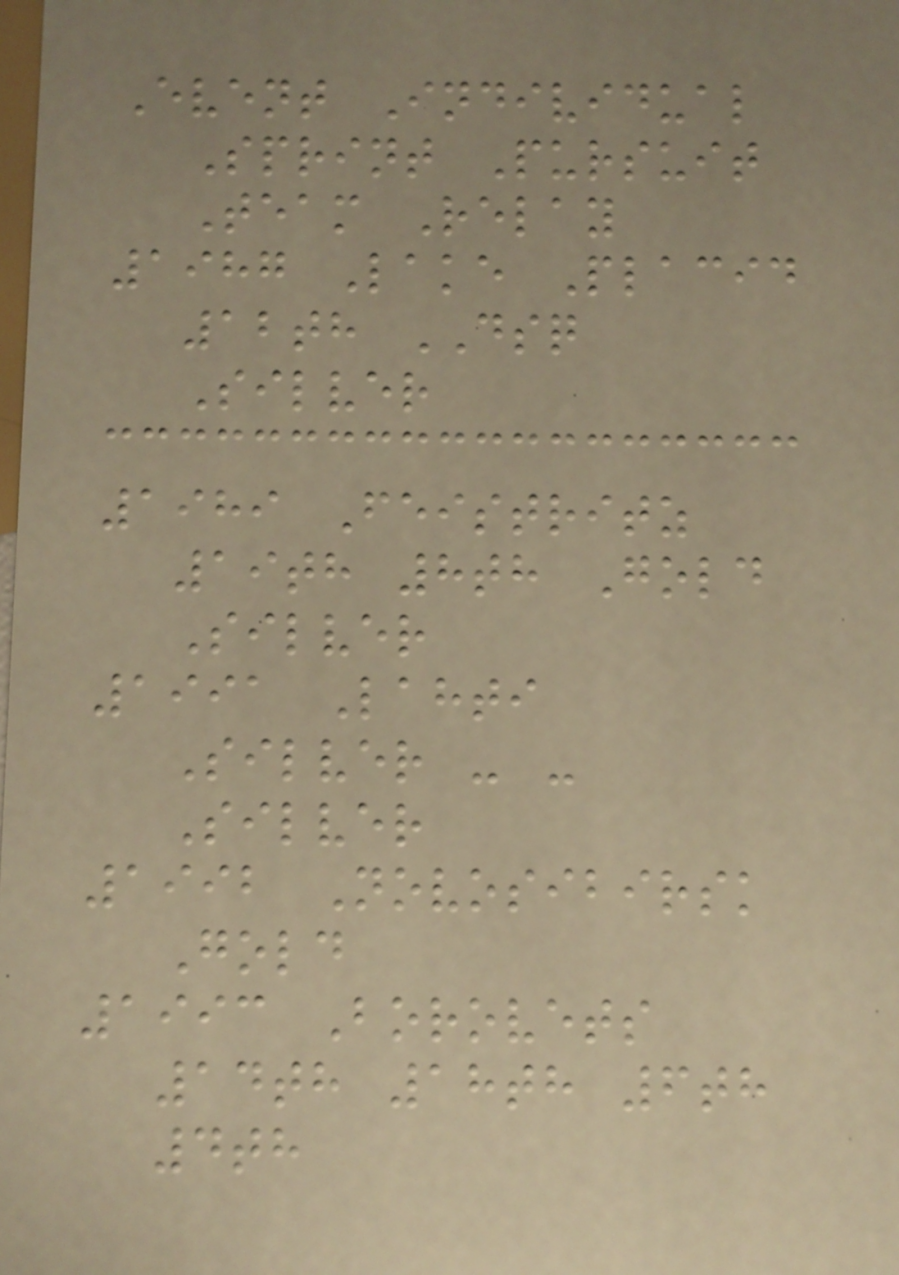Event Individual
Sprint Pursuit
Team Relay
1987 Lake Placid
12th DSQ
Silver
1989 Feistritz
19th 8th Gold
Silver
1991 Lahti
Silver - -
Silver
1992 Novosibirsk
Gold
1993 Borovets
14th 18th 6th
4th
